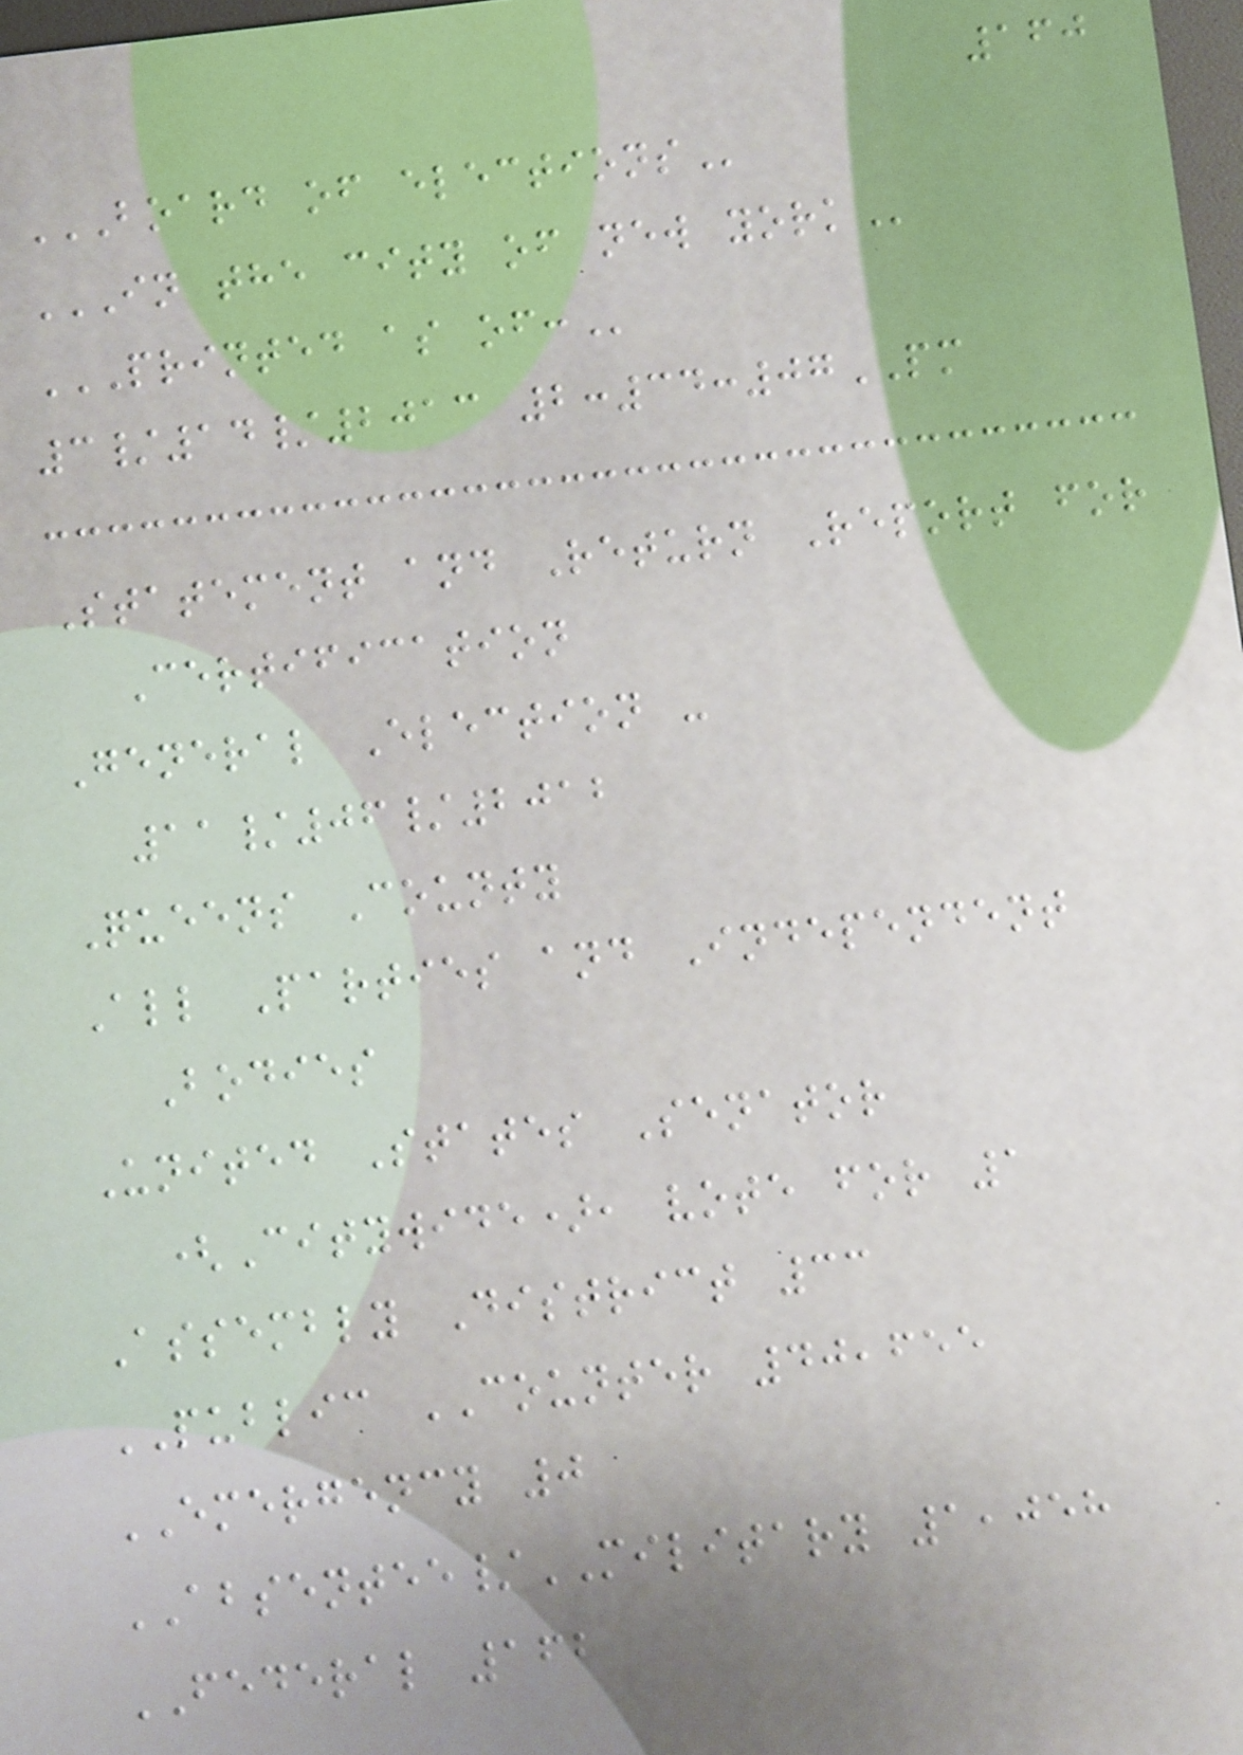160
BOARD OF ELECTIONS
IN THE CITY OF NEW YORK
PRINTED AS OF:
3/14/2013 2:34:07PM
Statement and Return Report for
Certification
General Election -
11/06/2012
Queens County
All Parties and Independent
Bodies
United States Senator
(Citywide), vote for 1
Assembly District 33
PUBLIC COUNTER 40,655
EMERGENCY 0
ABSENTEE/MILITARY 1,058
FEDERAL 162
